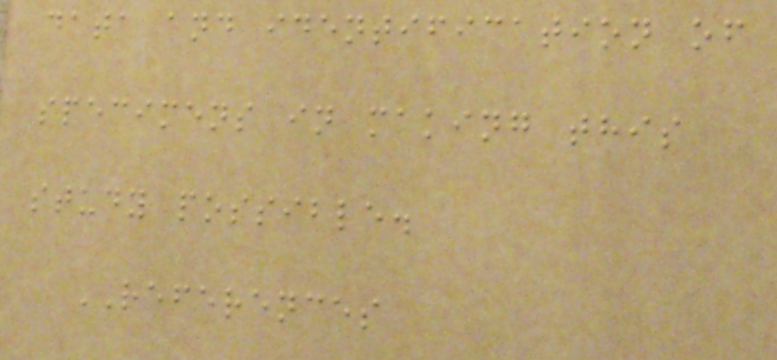data and identification of
specimens in making this
study possible.
REFERENCES
